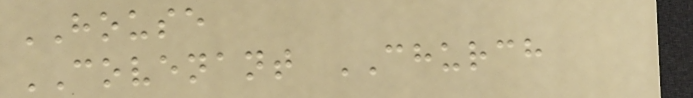HOUSE
COVENANT CHURCH
